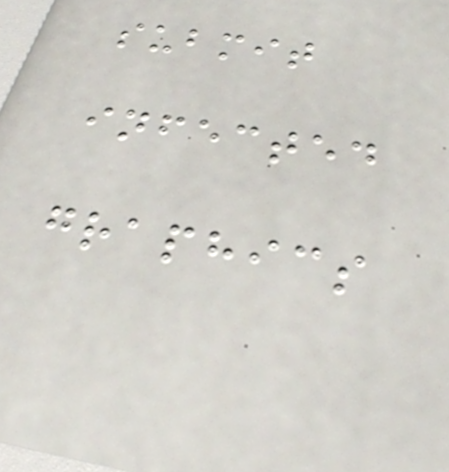submit
infected
graphics
